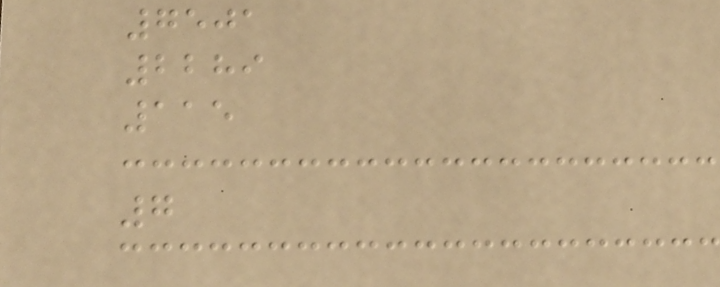7501
2289
115
7
